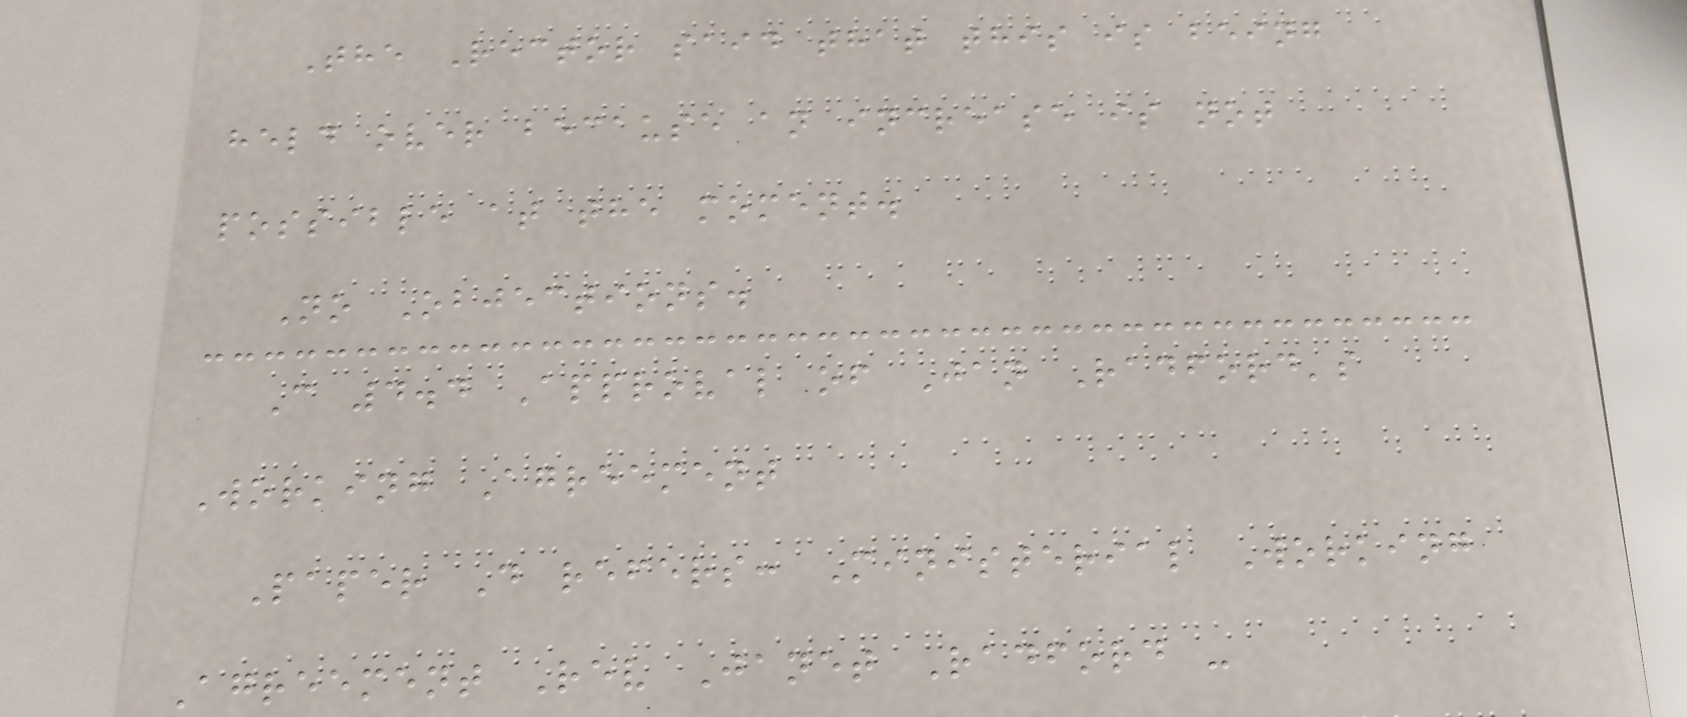The Rector said that this is being
held over because an increase is not
possible at the moment.
No Objections.
C 4.4 Approval of Jan Radford's
Working Agreement
Paper D refers: Ministerial Working
Agreement Rev Janet Radford -
